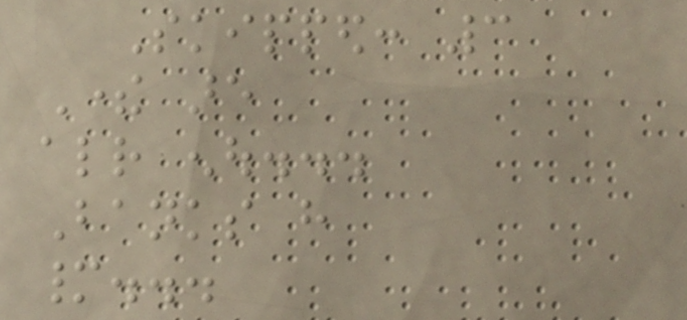Skipped: 3
There are
already enou...
Banks have
many...
